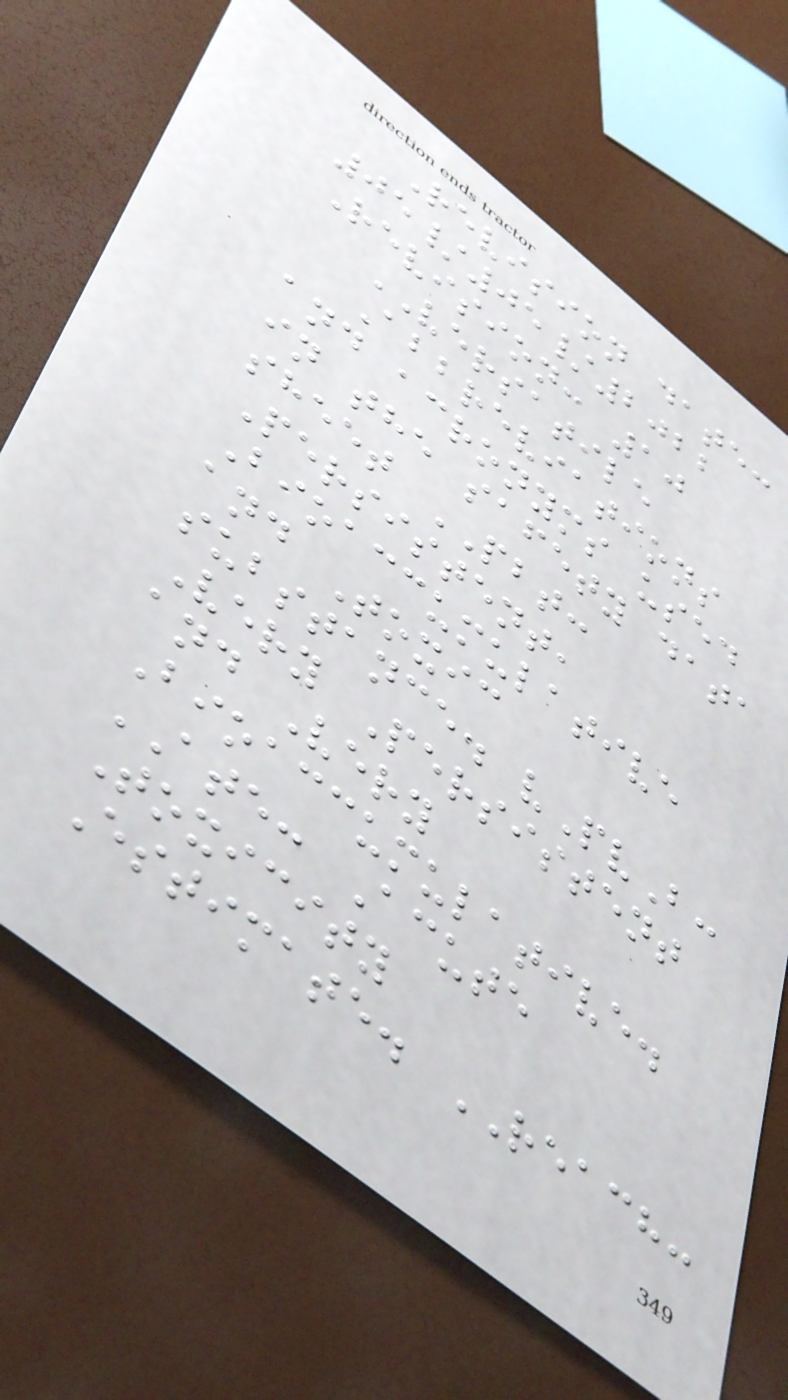Revision date:
05/05/2022
Revision: 10
VERSATILE
Abbreviations
and acronyms used
in the safety data
sheet PBT:
Persistent,
Bioaccumulative
and Toxic
substance. vPvB:
Very Persistent
and Very
Bioaccumulative.
ATE: Acute
Toxicity
Estimate. REACH:
